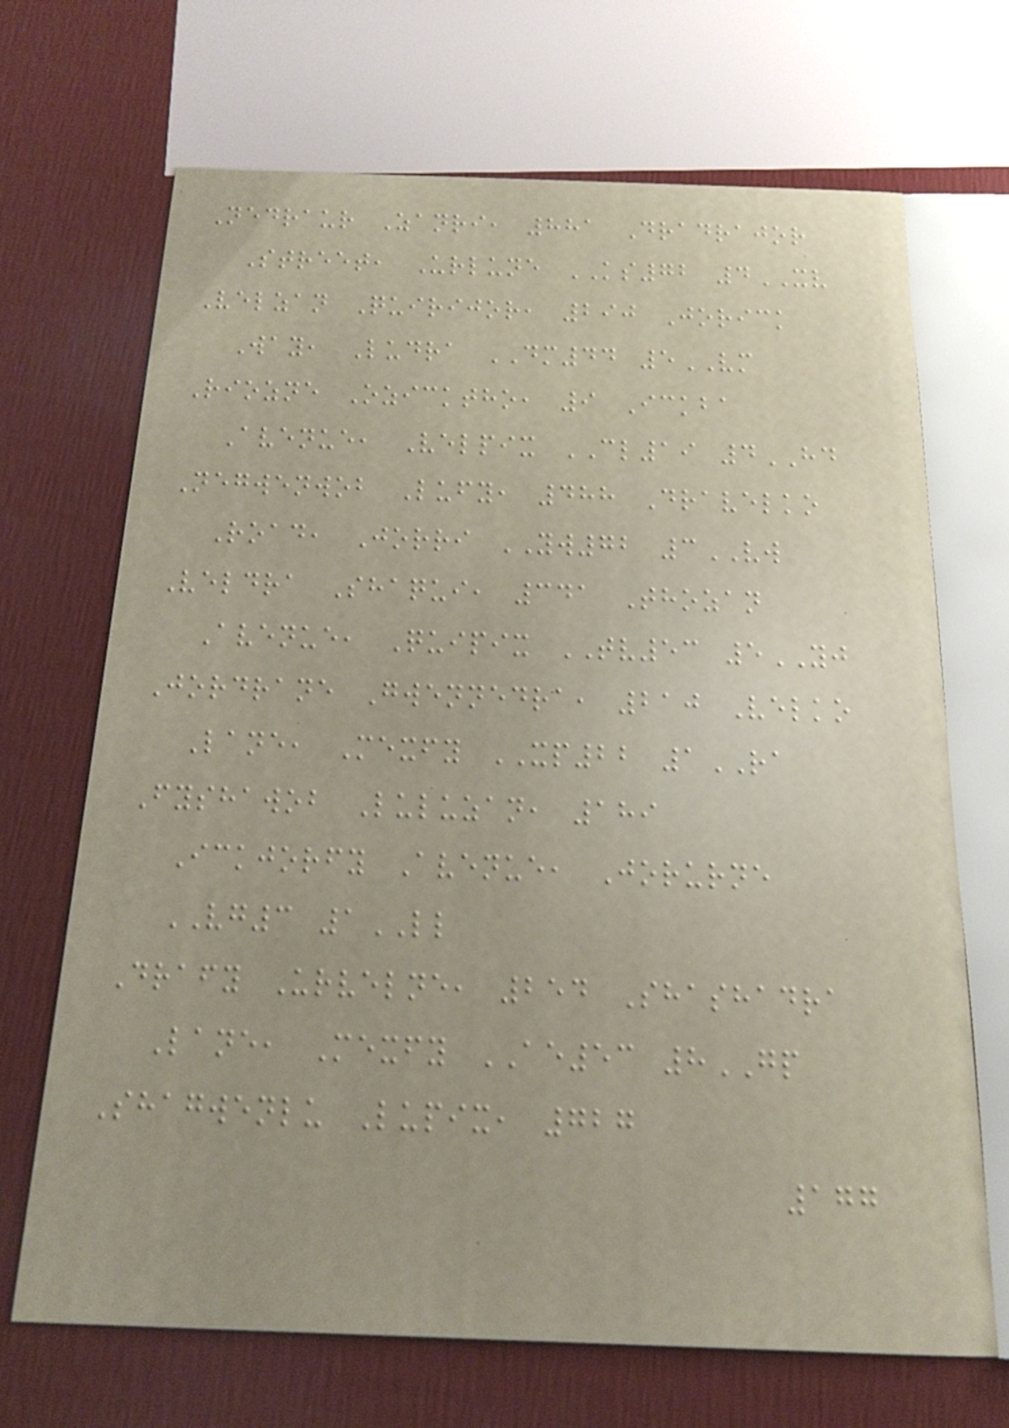Nedraur Zanri, 881 Dradrajor
Street, Urlune KS72 4XV
Velzan Quirijor, 290 Jorick
Way, Ludra DM44 5VM
Riozne Ozicktho, 9 Ickba
Avenue, Velpix CL19 4HD
Negwenwob Lufy, 488 Dravelko
Road, Jorri YW72 3VW
Veldra Shaqui, 341 Thozan
Avenue, Quipix TV53 5YJ
Jordrane Gwennedra, 210 Velko
Lane, Mexfy XP22 1RA
Fyshawob Luluzan, 189
Ickjorfy Avenue, Jorurne
VG3 1LL
Drafy Urvelne, 254 Shashadra
Lane, Mexfy AE53 8GP
Shagwenlu Lupix, 727
177
